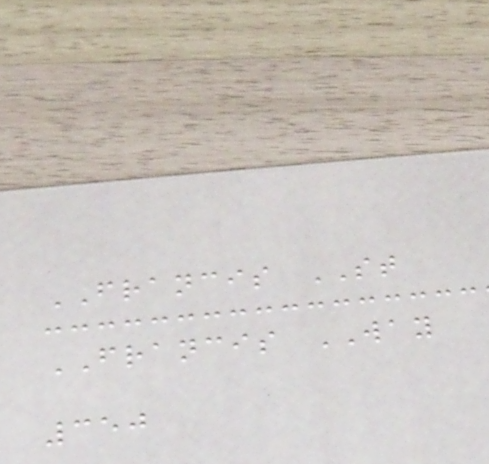FRANCIS ST
FRANCIS WAY
350
